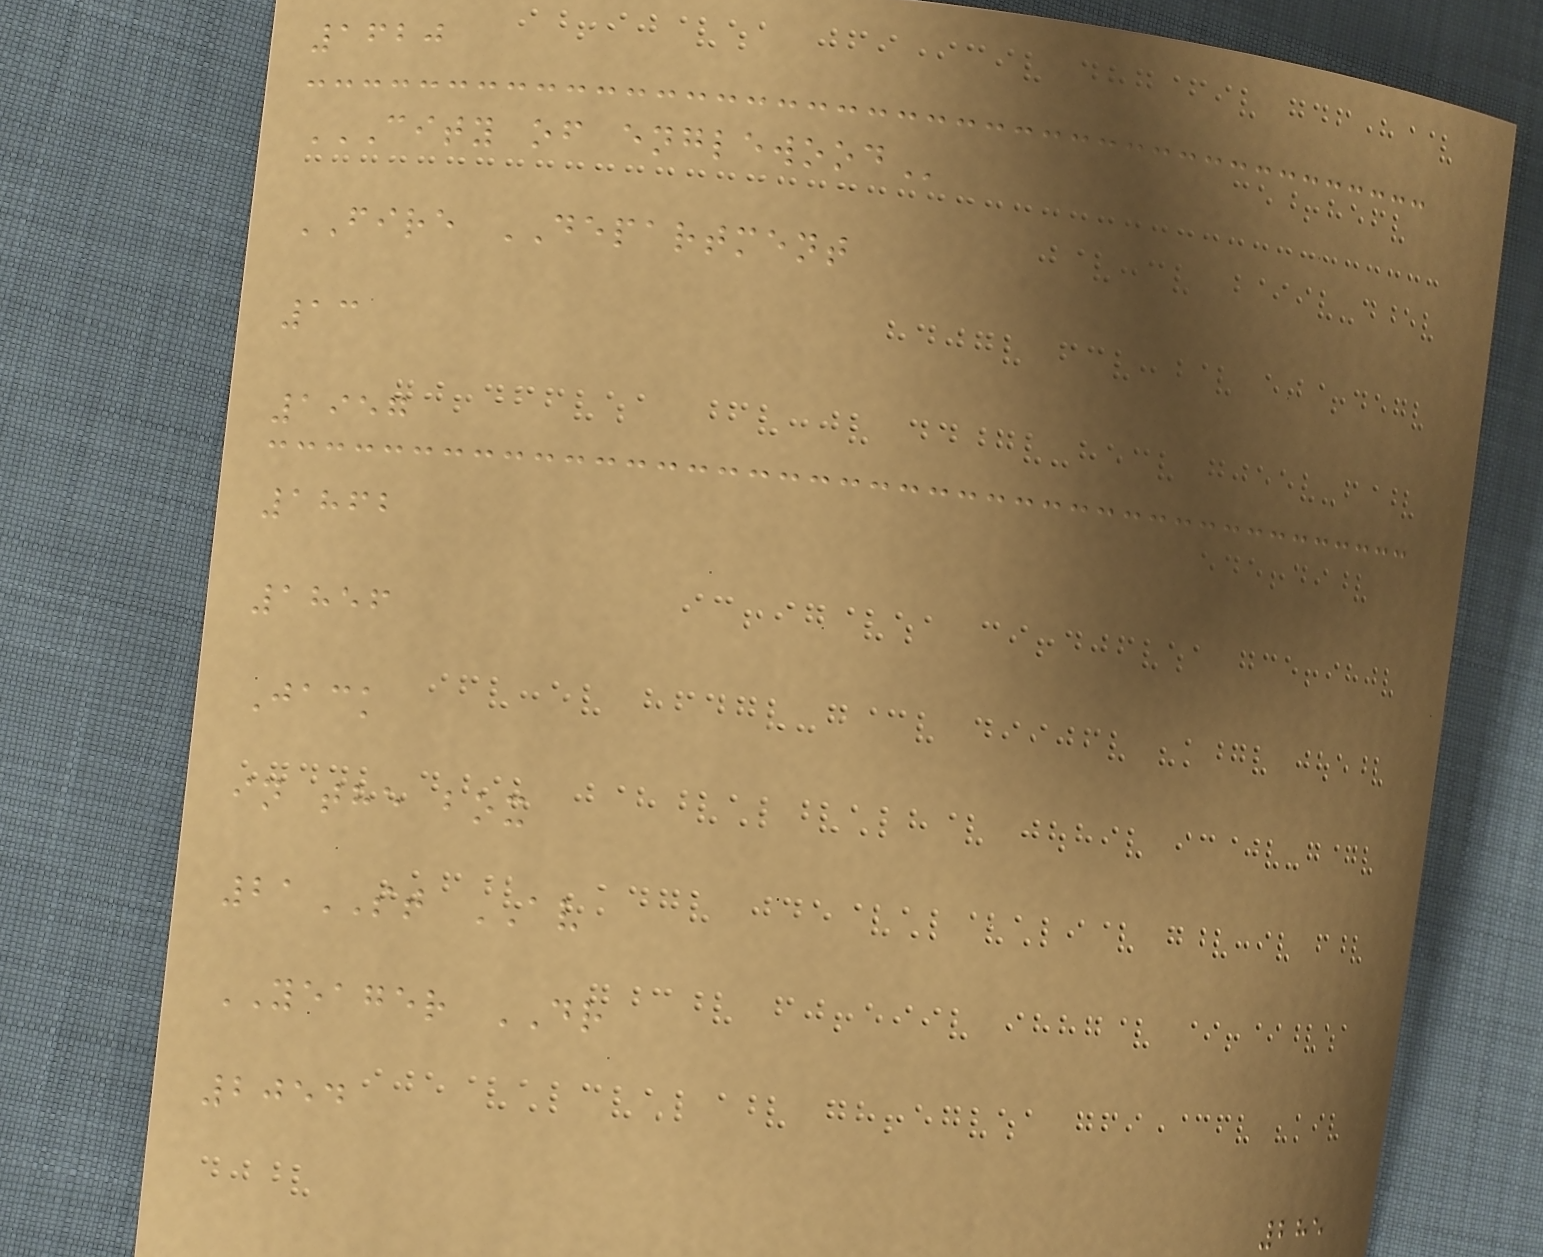1620
CITY OF ENGLEWOOD
FIRE DEPARTMENT
13
1957
1862
1856
Jack
in the box
21ST AV
YEAGER DR
2054
285
